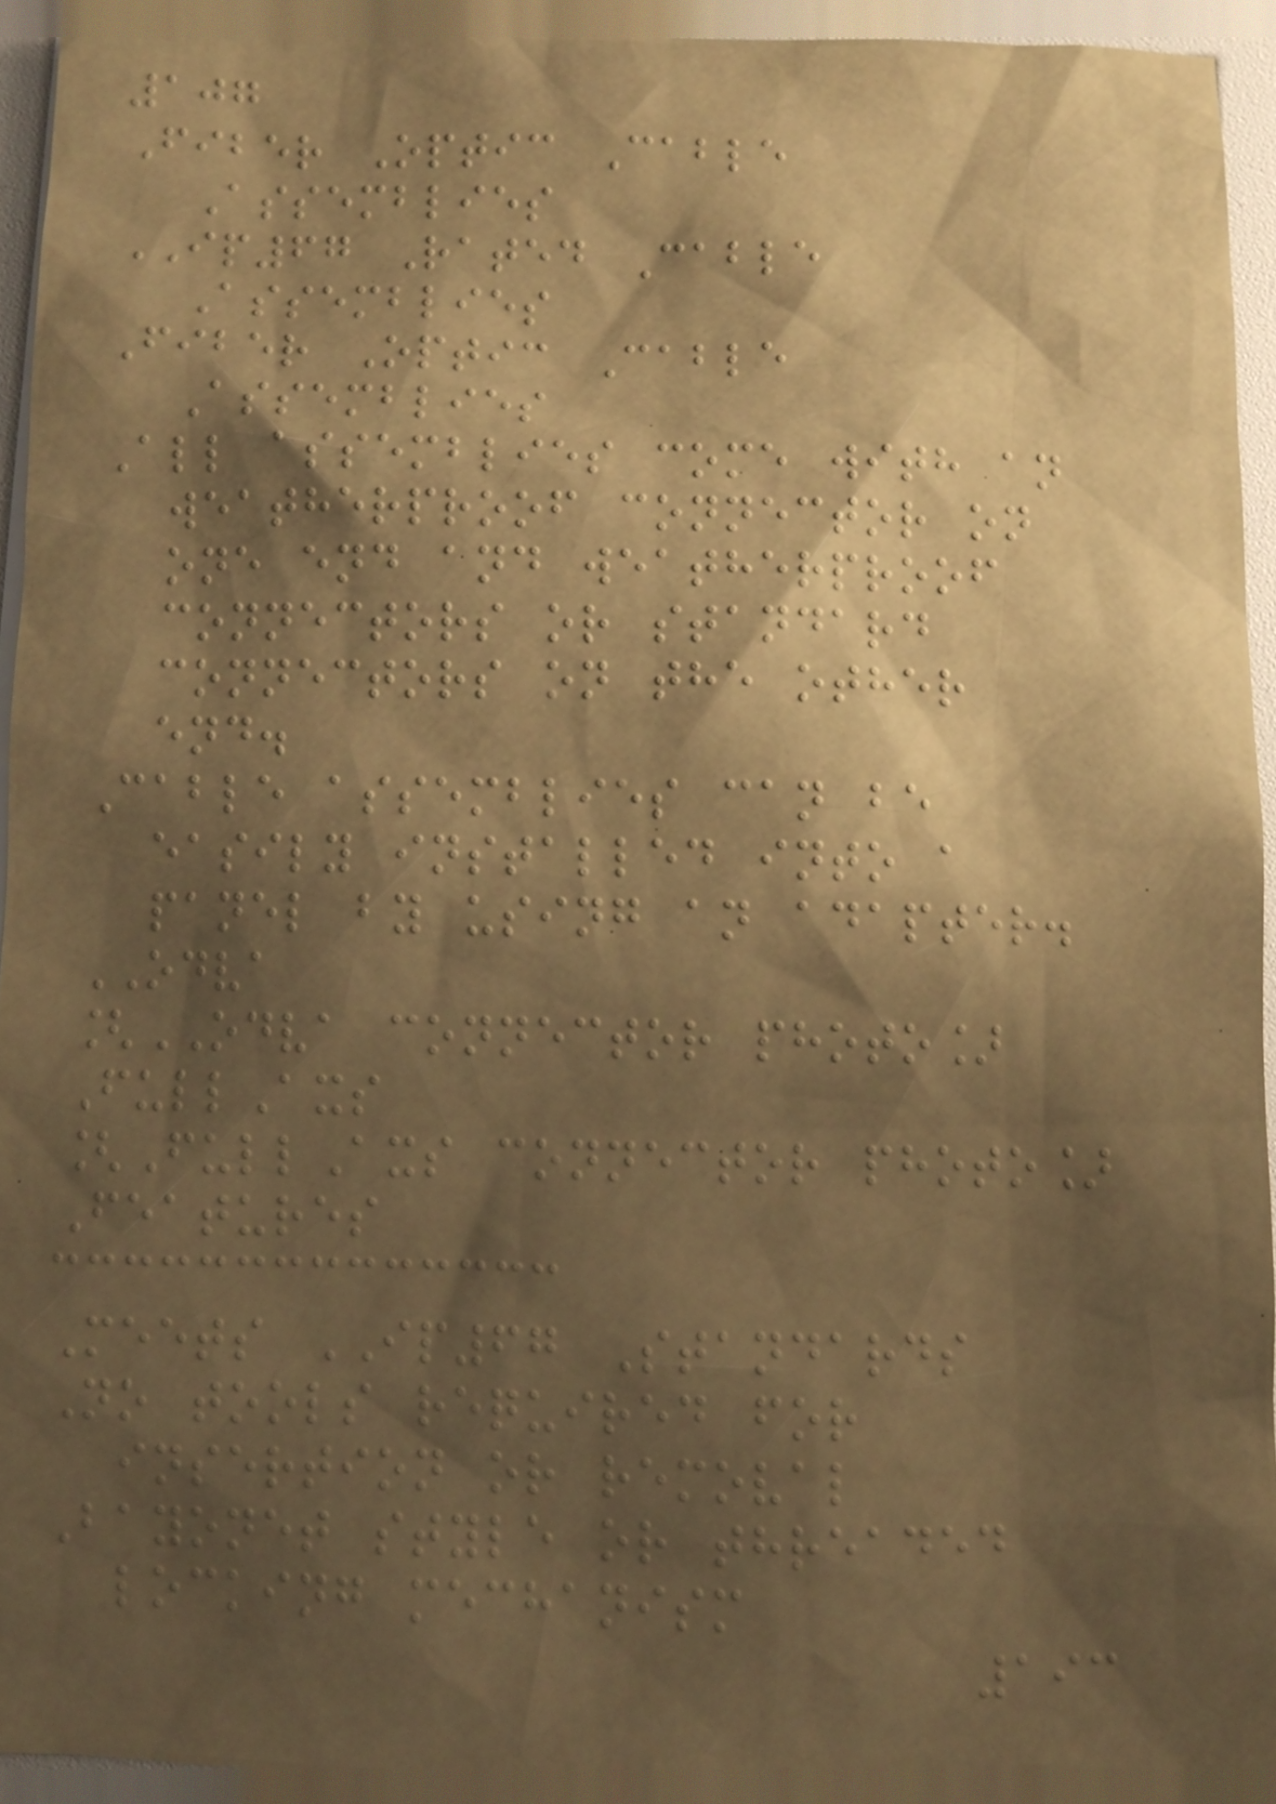107
Fiber Optic Cable
Assemblies
IP67 Rated Cable
Assemblies
Fiber Optic Cable
Assemblies
All assemblies come with an
weatherproof connector on
one end and weatherproof
connectors or standard
connectors on the other
end.
Cable assemblies can be
easily installed into a
panel by using an adapter.
ODVA
[ODVA connector photo]
FullAxs
[FullAxs connector photo]
Features
Meets IP67 Standards
No tools required for
insertion or removal
Bayonet style or threaded
locking mechanism
193
